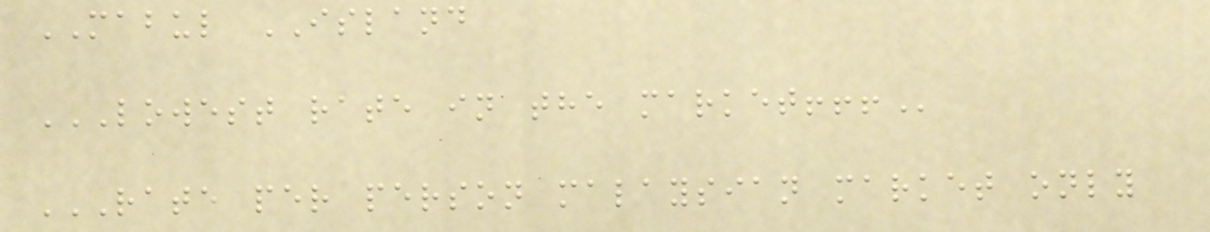MABUL ISLAND
LOWEST RATE IN THE MARKET!!!
RATE PER PERSON MALAYSIAN MARKET ONLY
